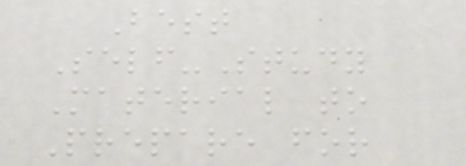Best
Self-Study
Material to
Prepare for
